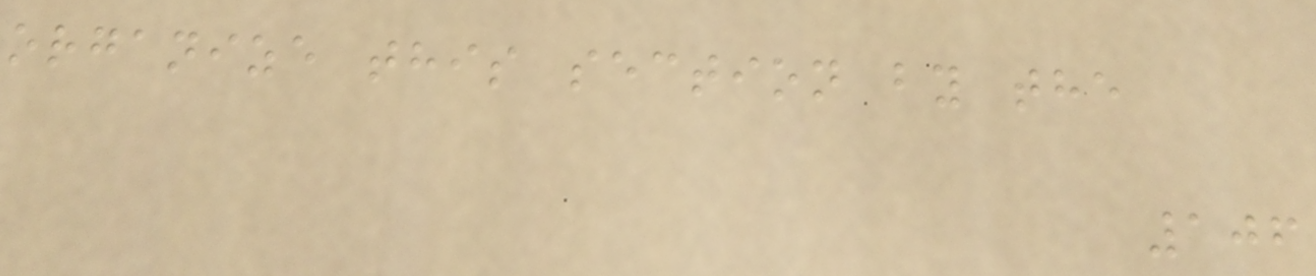organize this section by the
106
